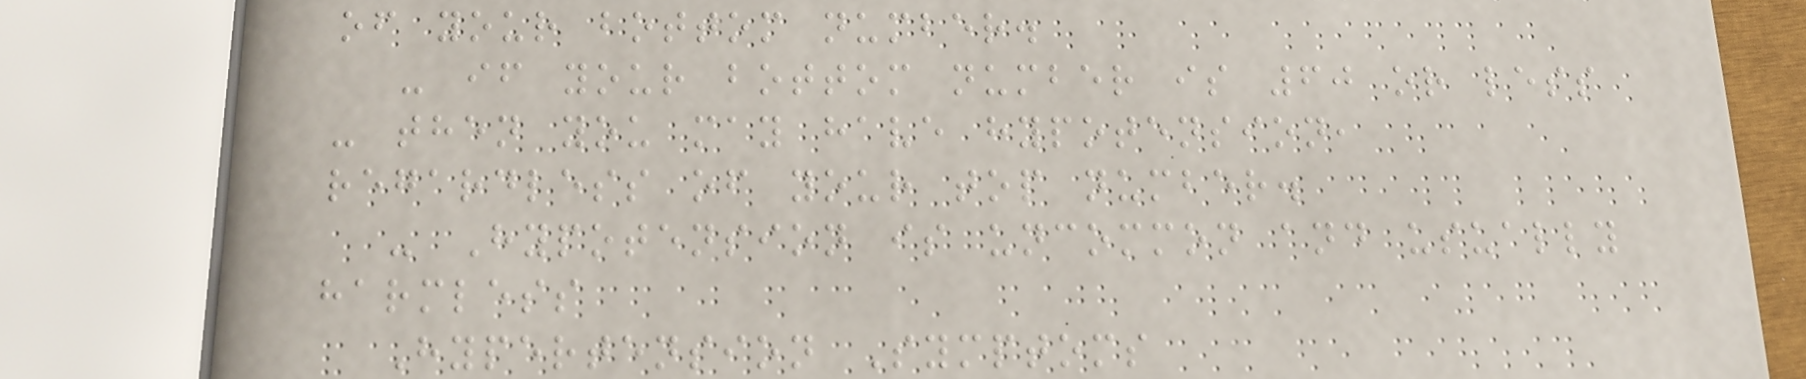of your bottom number.
- if your bottom number is 60 or less
- then you may have hypotension,
regardless of your top number.
- Hypotension is uncommon and usually
harmless
Hypertension Symptoms
